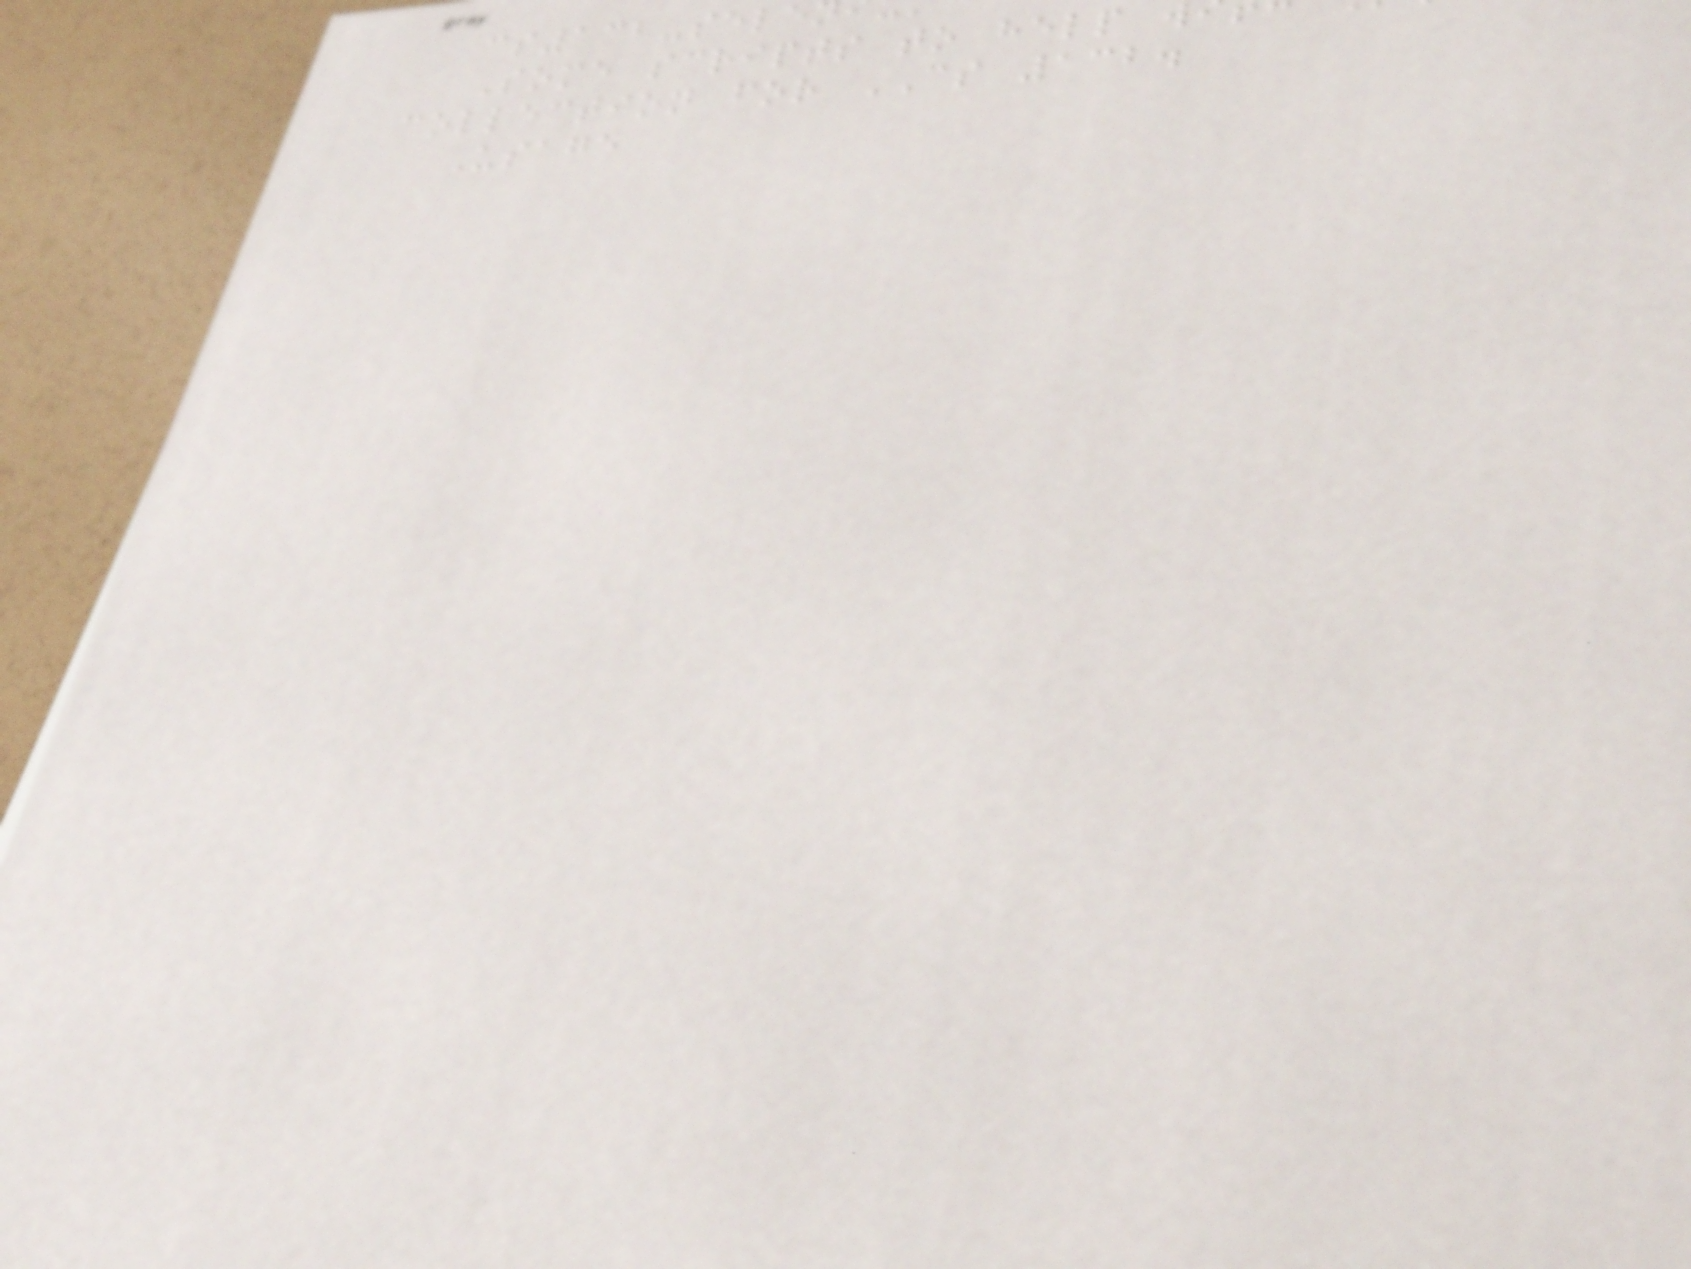cs132-sele
Some scripts to help
collection for CS 132.
Usage
